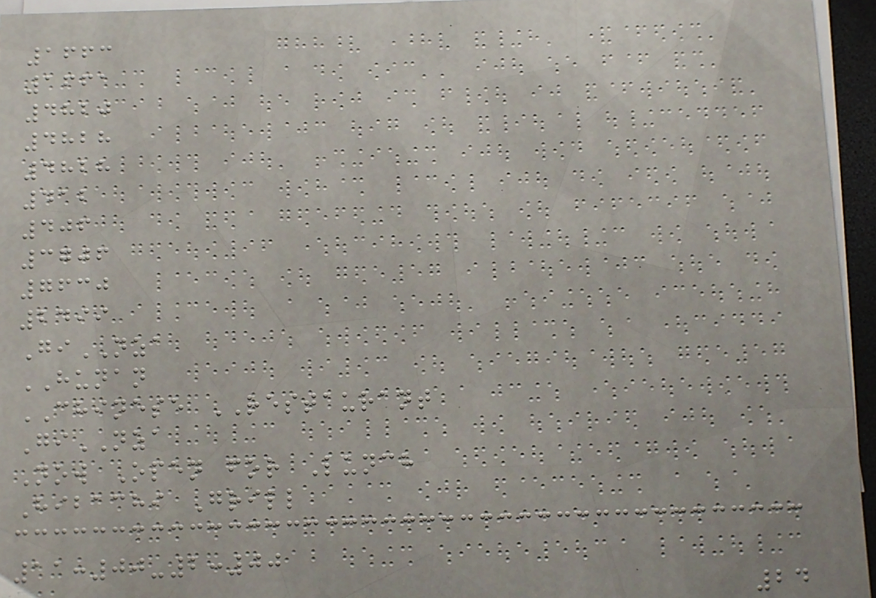1663
1661
4820
4828
4828
412
406
3706
7630
2499
GiNZA
HUNAN
CHINESE RESTAURANT
GiNZA
Now Open for Lunch
Hibachi Grill
11:00-2:00
24
